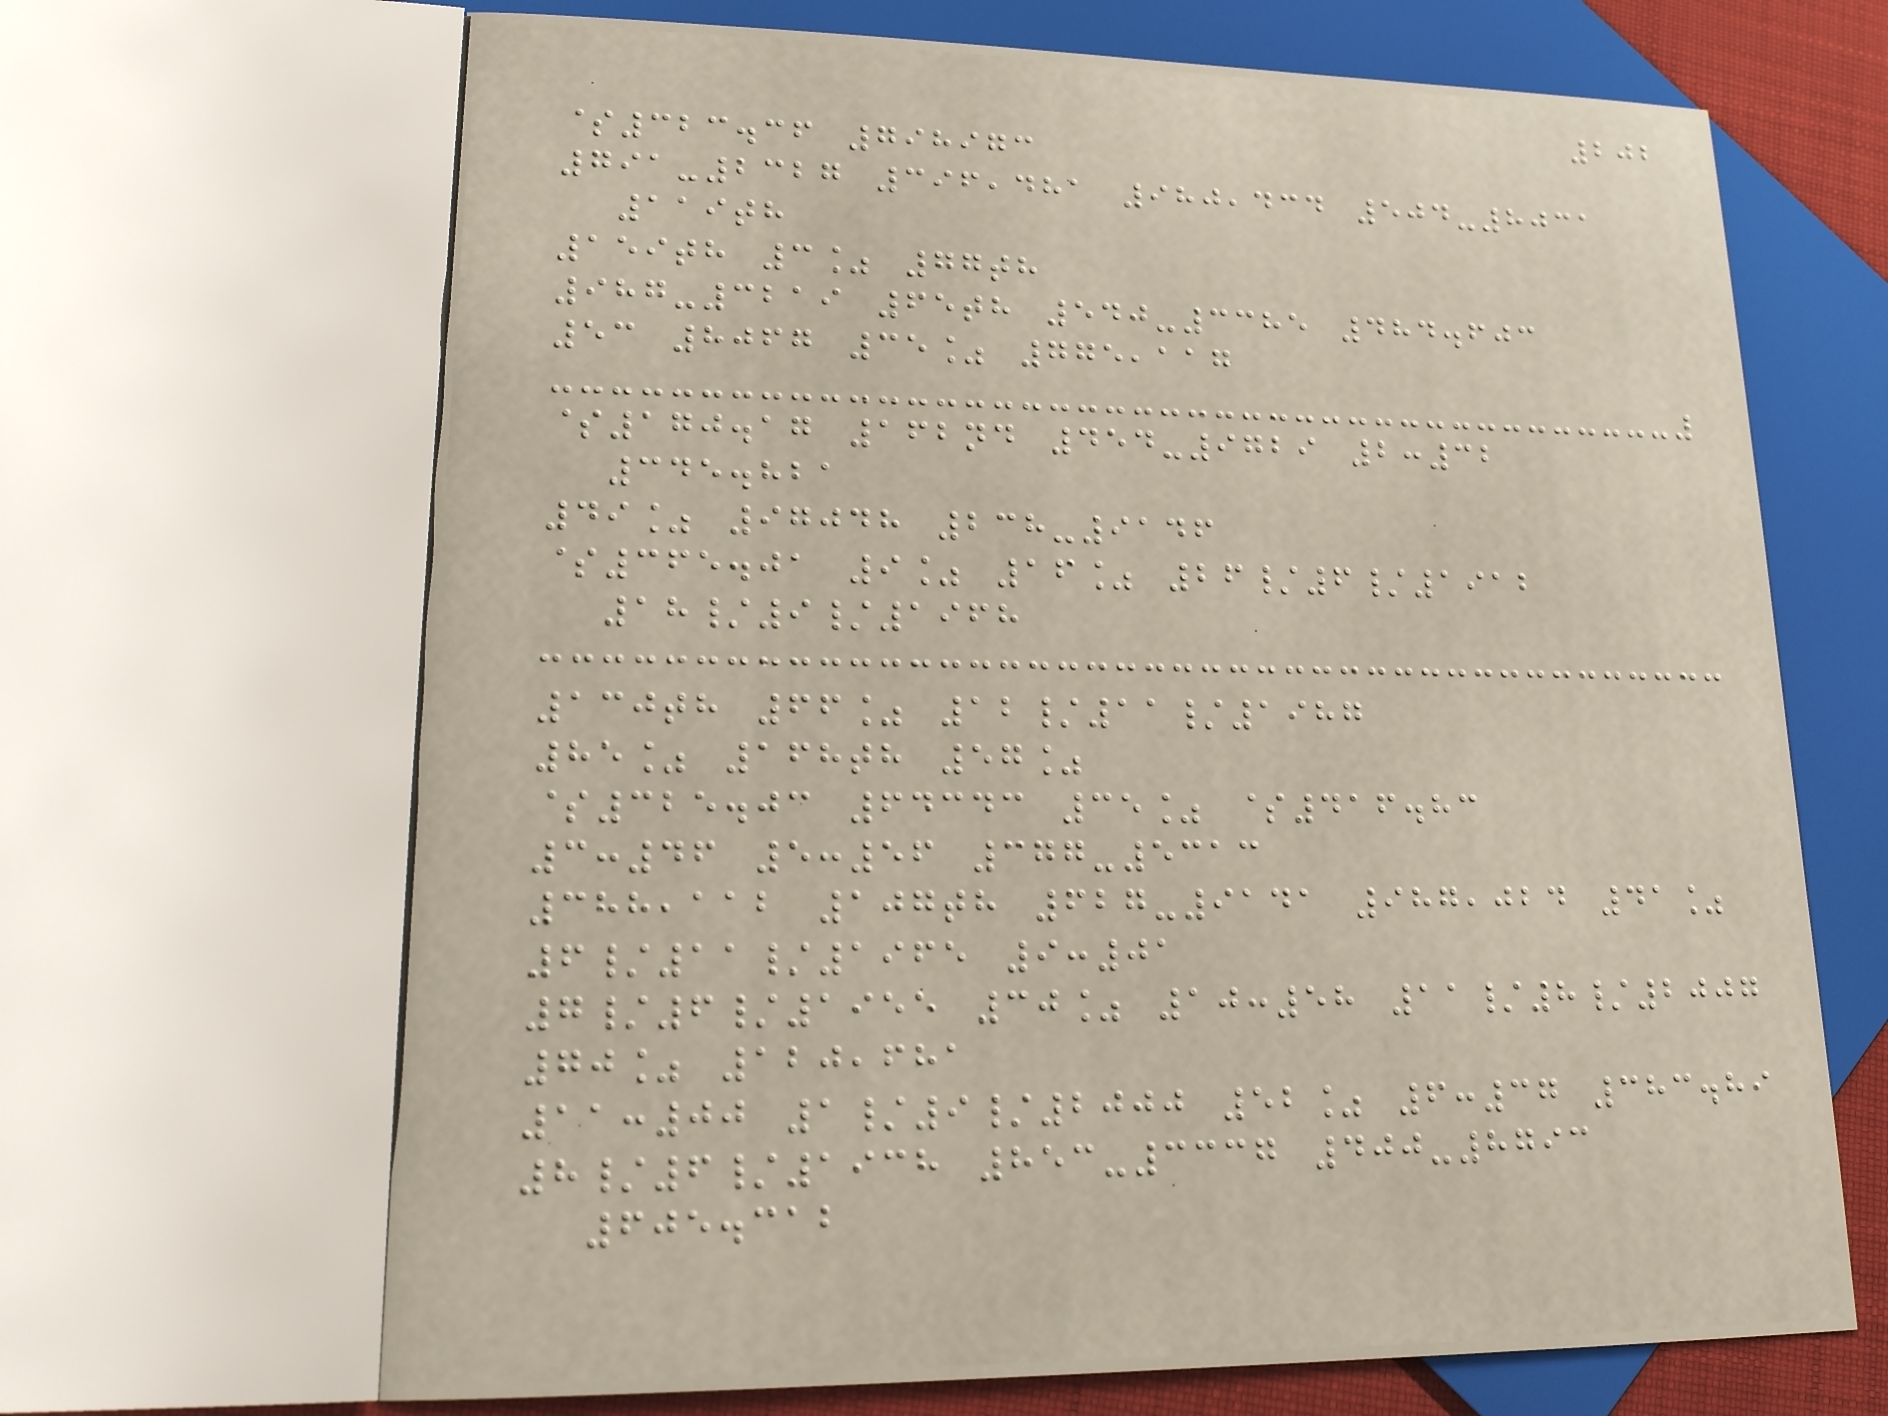202
$323.36 798973
791-2327 396,481 980,434 504-8031
119th
159th 3% 77th
987-3219 65th 540-3385 484.603
53 8067 35% 775,117
$170.17 162nd 454-9729 2:32
345.821
49% 97048 238-9146
$365.01 9% 16% 26/6/1912
18/9/1968
130th 66% 12/11/1987
85% 168th 57%
$325.03 64343 35% $416.83
3:46 5:56 377-5313
388,112 107th 627-9141 987,024 41%
6/11/1965 9:01
7/6/1955 30% 10:58 11/8/2007
70% 120,681
11:00 1/9/2000 52% 6:37 383.89
8/6/1938 853-3337 400-8793
605.312
